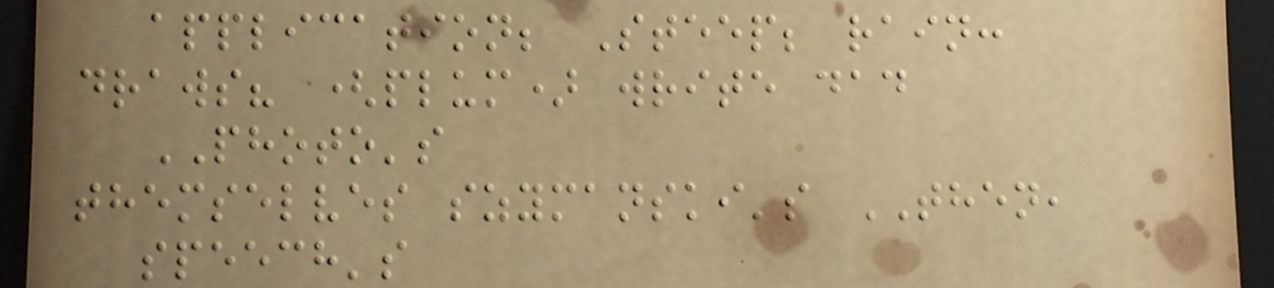application; Steep; rain:
draws? (plum) write dad
PHOTO's
themselves szymanski's THEN,
speech's
